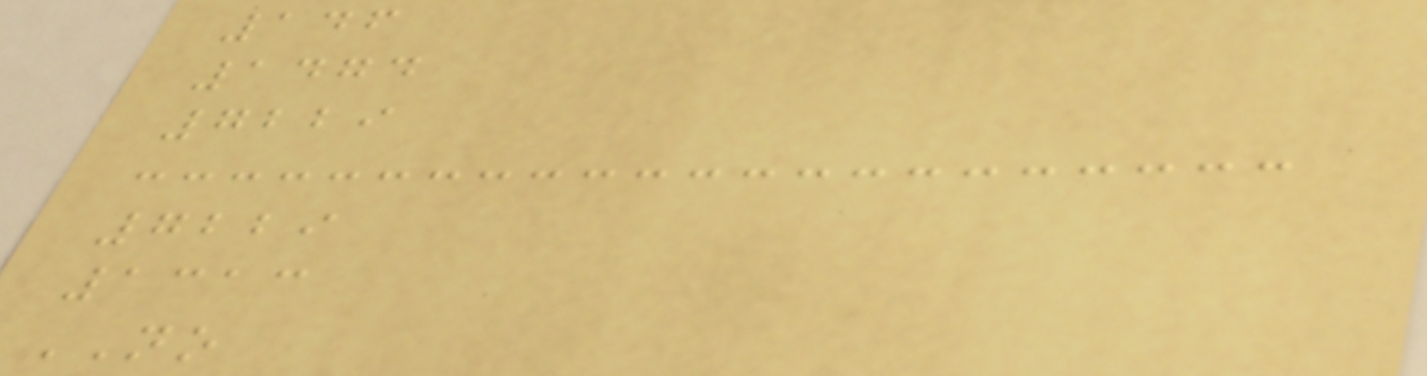146
1474
7229
7229
1313
NO
